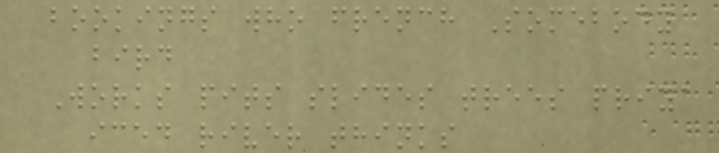bookings who french Somebody
bird
Works pits slides trees priya
iced river thinks
